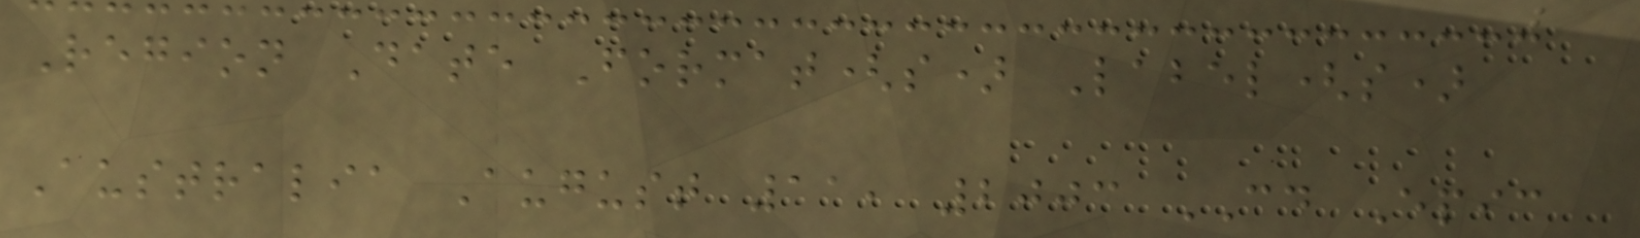Region Date Format(s) Label(s)
Australia August 11, 2003 CD Epic
